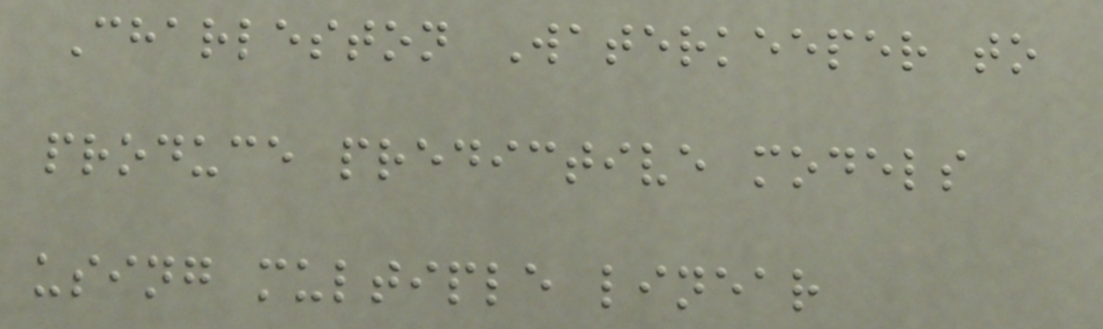Charleston Waterkeeper to
produce predictive models
using multiple linear
